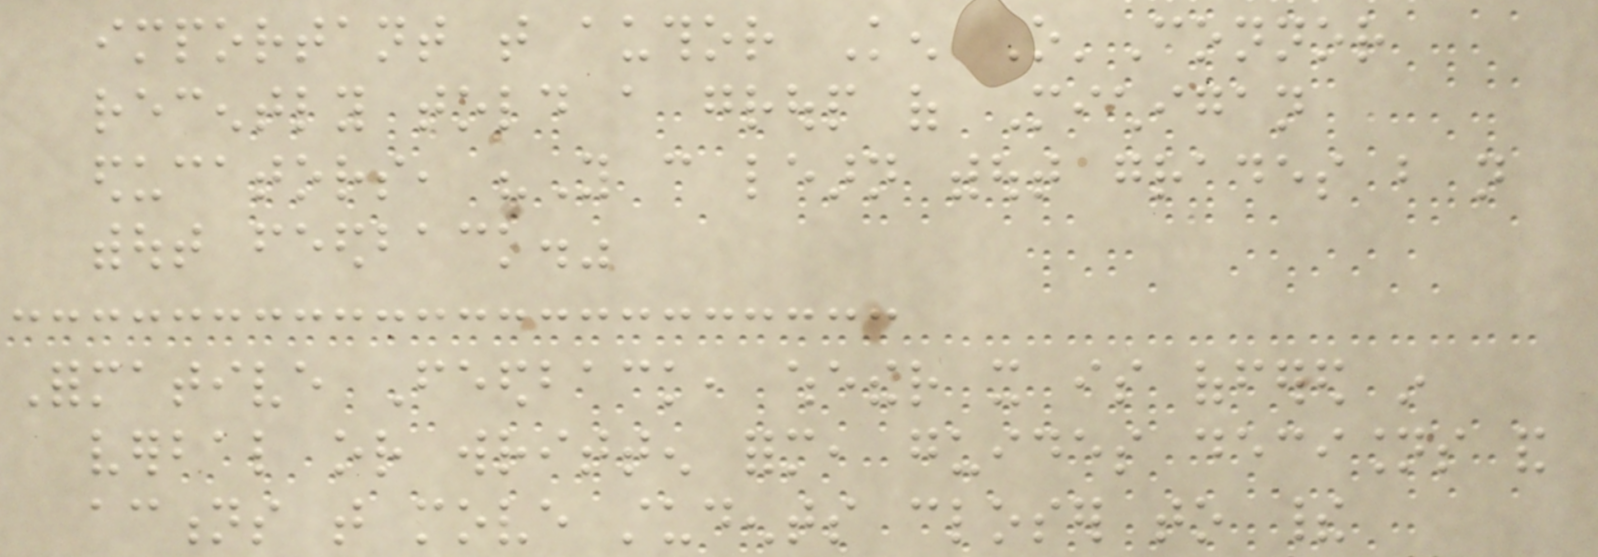important that author Ken O'Connor
recently told a group of Michigan
educators, "You can learn without grades but not
without feedback."
Formative Feedback, whether it is offered in
verbal or written form, guides decisions and
actions that move students closer to their
